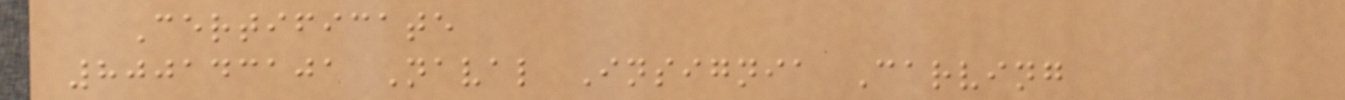Certificate
800143101 Naval Insignia Carving
